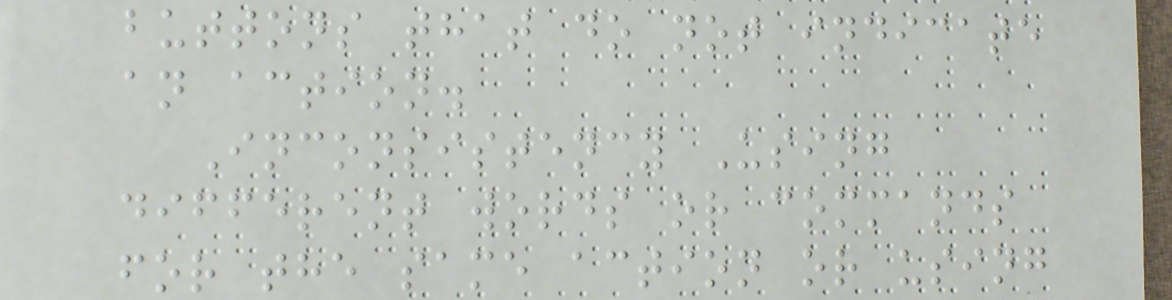buttons that do not indicate
an action.
Inconsistency Using
different words or commands
for the same action or using
